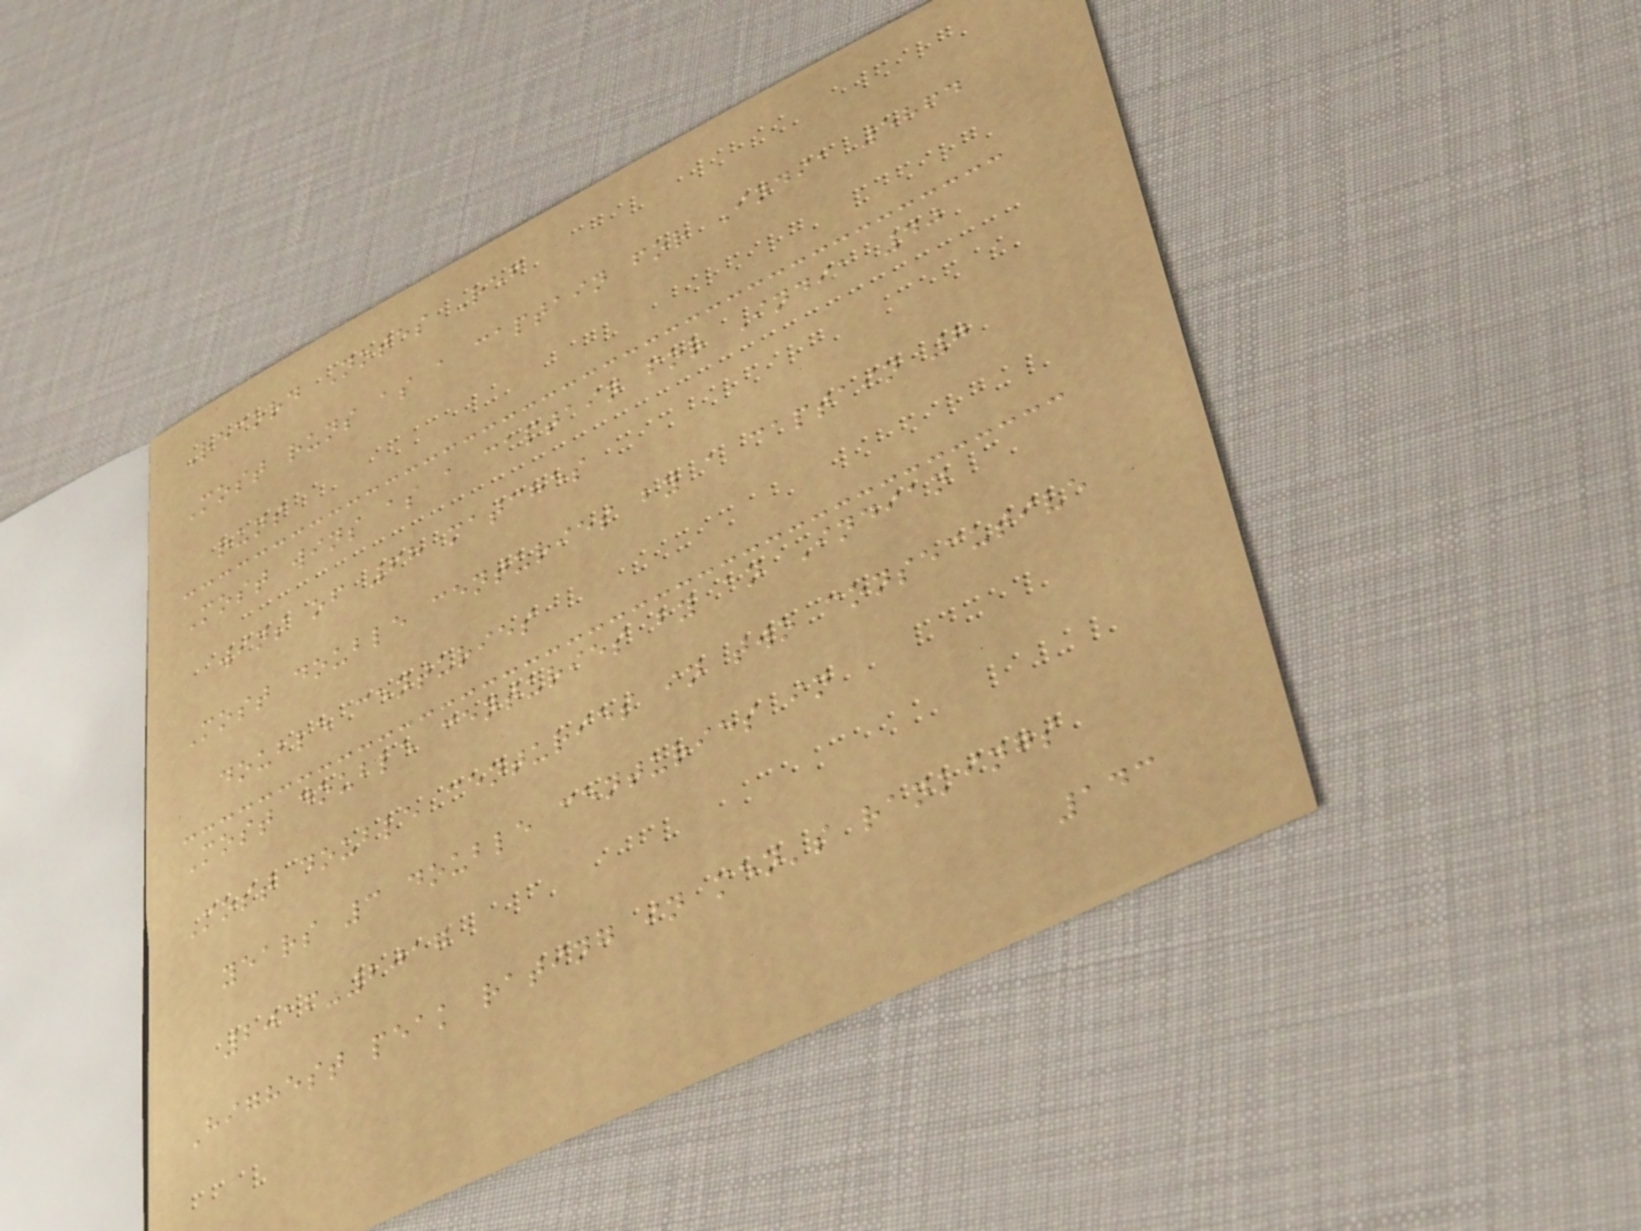Record Notes Ref
Most runs as a captain for India 5864
runs
Most wins as a captain for India 40
wins of 68 matches
Most double centuries by a captain 7
double centuries
Most double centuries by an Indian
Most double centuries in two consecutive
years 3 double centuries in
2016-2017
Highest peak rating in men's rankings
143
